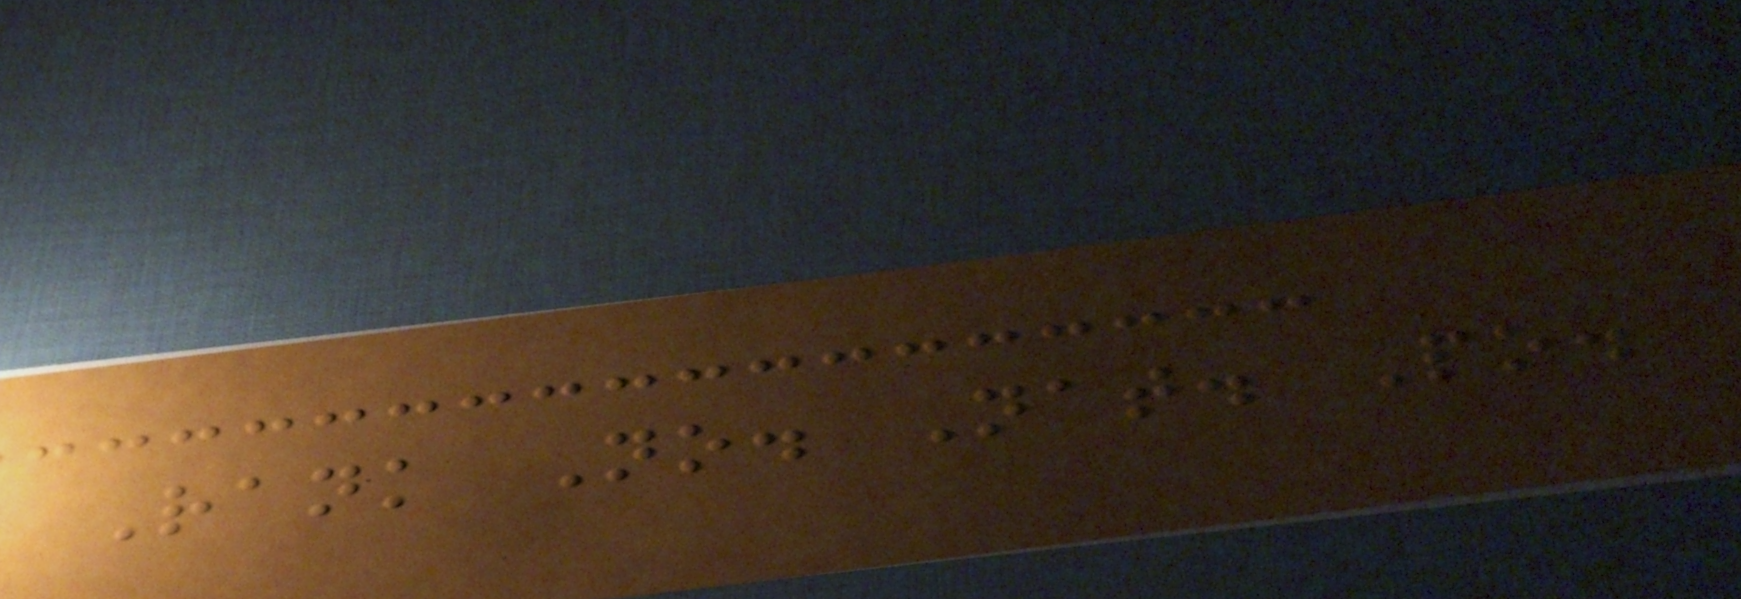Rank No. Nat. Po.
